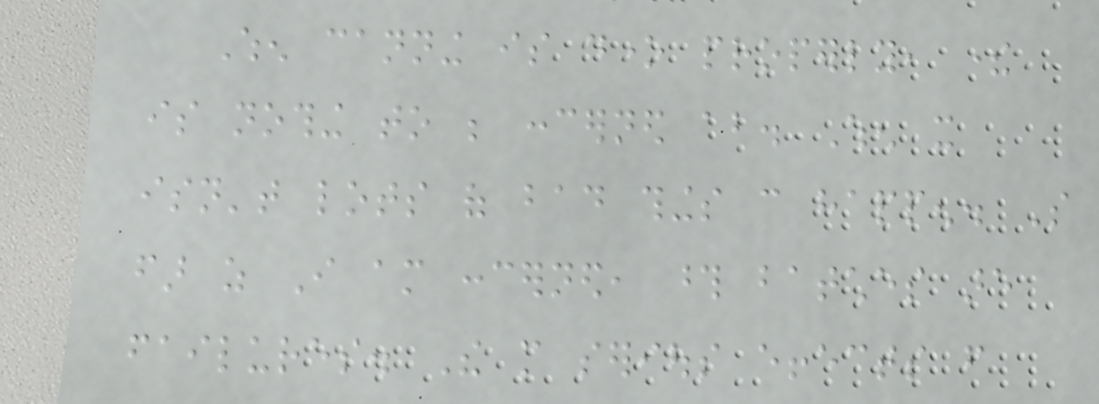When canning is done properly, there
is nothing to be concerned about. When it
isn't lots of bad things can happen. So
far as I am concerned, those batches are
failures. The more serious effects from
